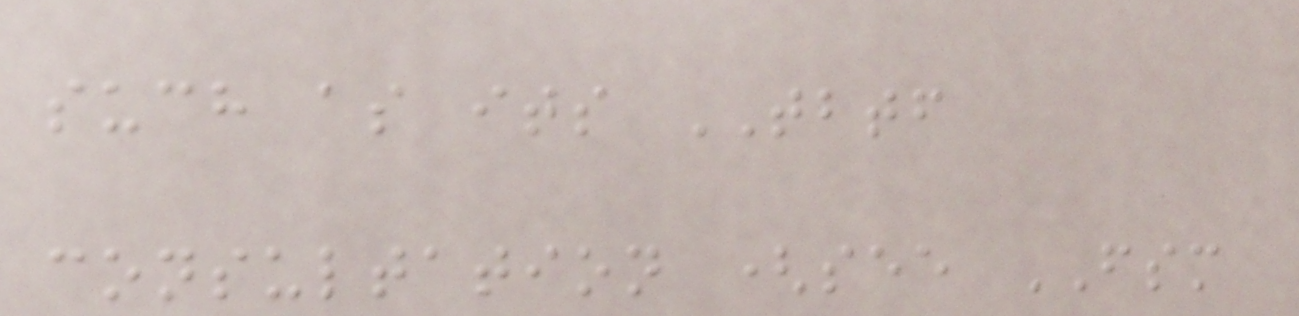such as its TBTF
consultation (see FSM
